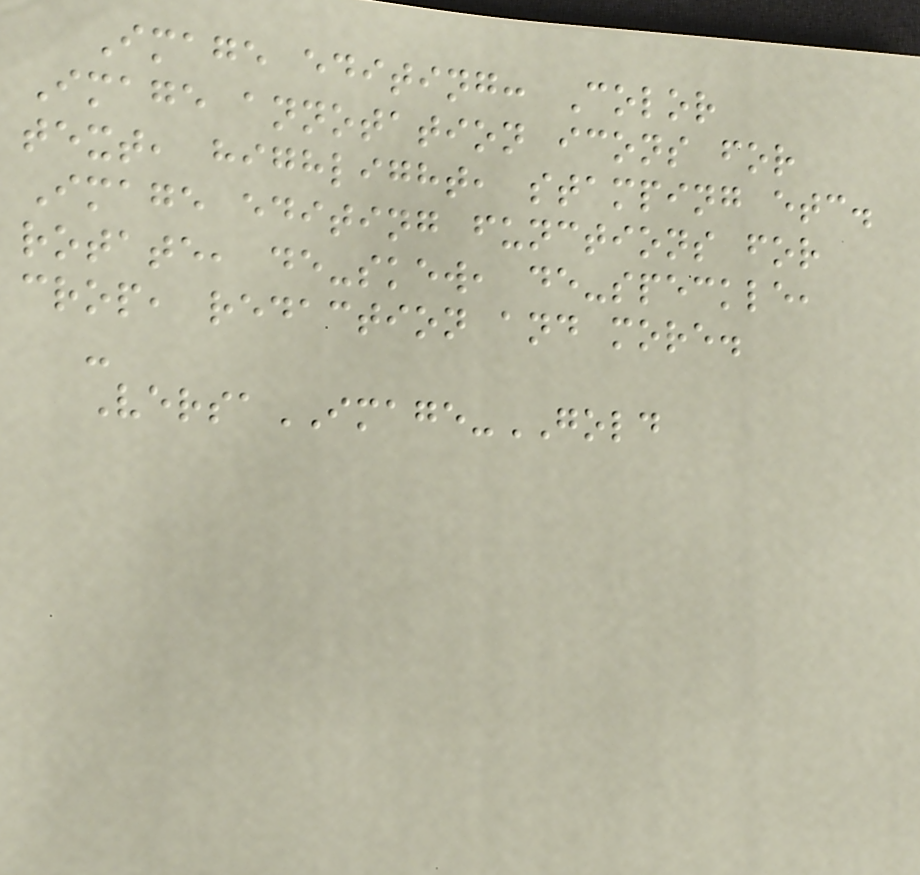Image editing: Color
Image annotation icons for
text, highlight, stamping etc.
Image editing functions for
rotate, de-skew, de-speckle,
crop, redaction and more.
-
VersaIMAGE-GOLD
